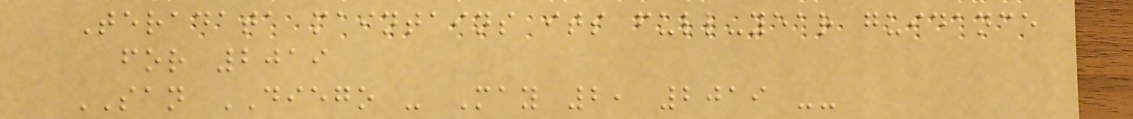Teradata maintains its full-year guidance
for 2019
SAN DIEGO - May 2, 2019 --
